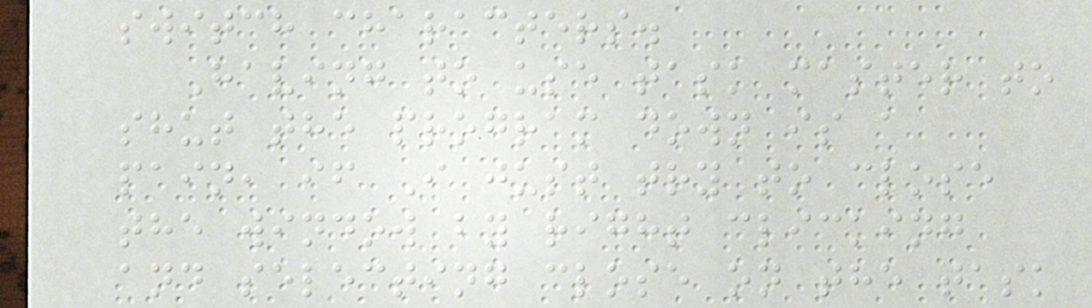switch characters.
Having to use task master to
shut the program down is a
pain, if I just try to close
the window by right clicking
and selecting close on the task
